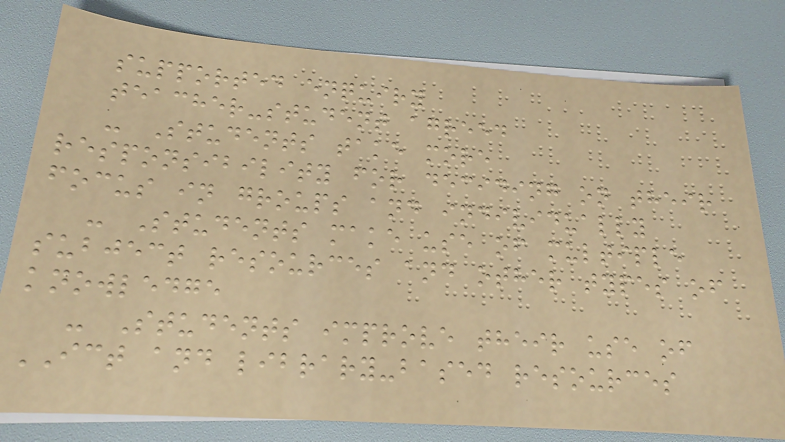supported enquiry
teacher-student agreed
- Students take more
responsibility for deciding on their
focus in groups and individually
- Students make use of multiple
subject resources and other types of
knowledge
- Students improve their use of
ICT and library-based resources
